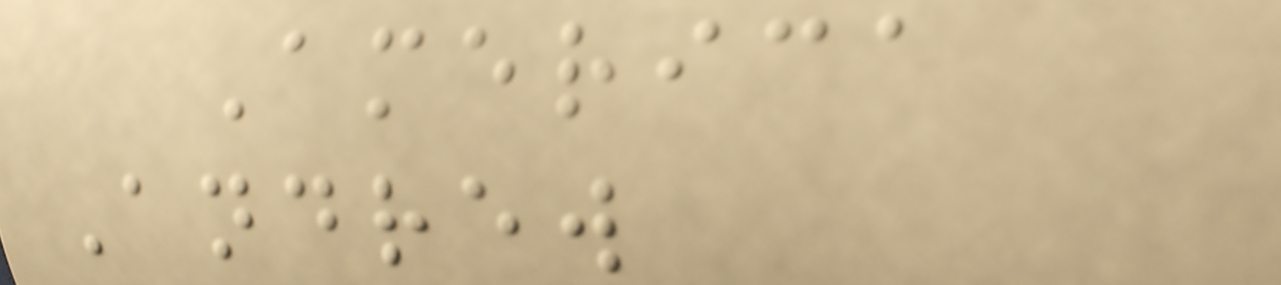America
Andrew
